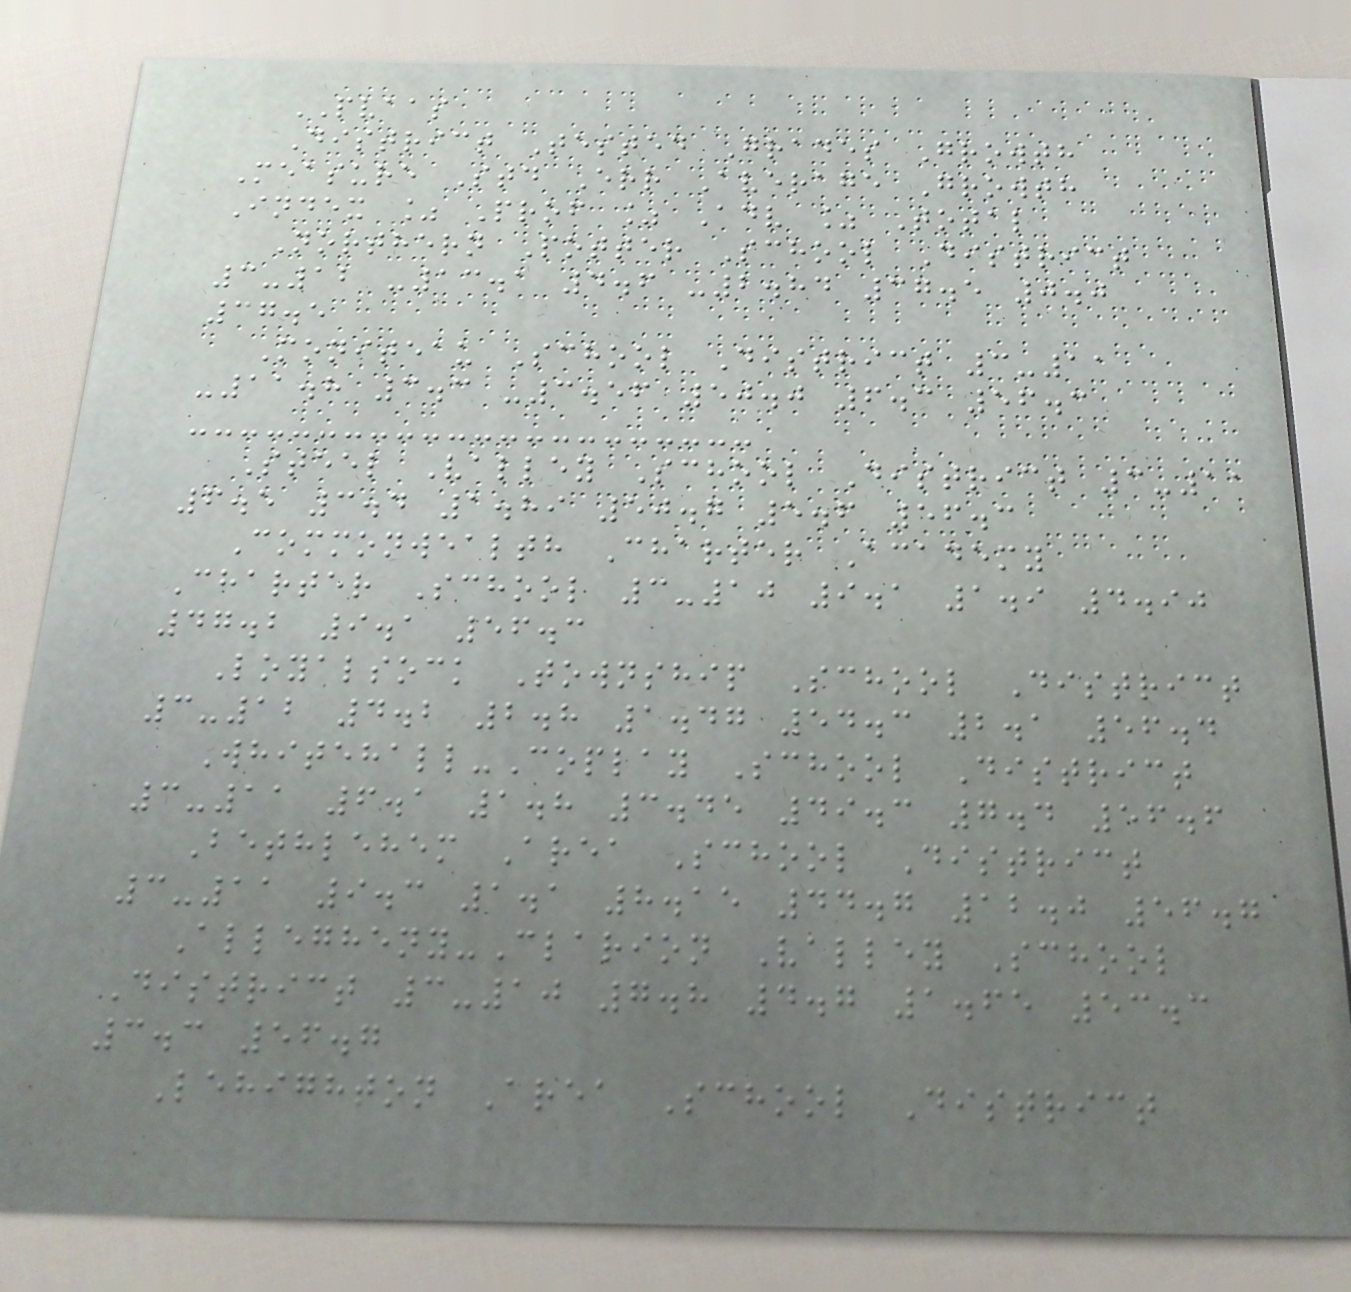PVAAS
District Tested Grades Growth
Measure Std Err Average Growth
Index % Prof % Adv % Total
Northern Potter School District
3-12 -13.1 4.6 -2.84 37.5 0.0
37.5
Moniteau School District 3-11
-11.8 3.3 -3.56 50.0 6.3 56.3
Steel Valley School District 3-11
6.5 3.4 1.89 50.7 5.6 56.3
Commonwealth Charter Academy
Charter School 3-10 9.1 1.9 4.90
47.2 9.1 56.3
Loyalsock Township School District
3-12 4.2 2.8 1.47 54.3 2.1 56.4
Whitehall-Coplay School District
3-11 6.1 1.8 3.45 49.3 7.4 56.6
Bethlehem Area School District
3-11 9.3 1.1 8.15 44.7 12.0 56.7
Allegheny-Clarion Valley School
District 3-10 7.8 4.7 1.65 53.3
3.3 56.7
Lehighton Area School District
